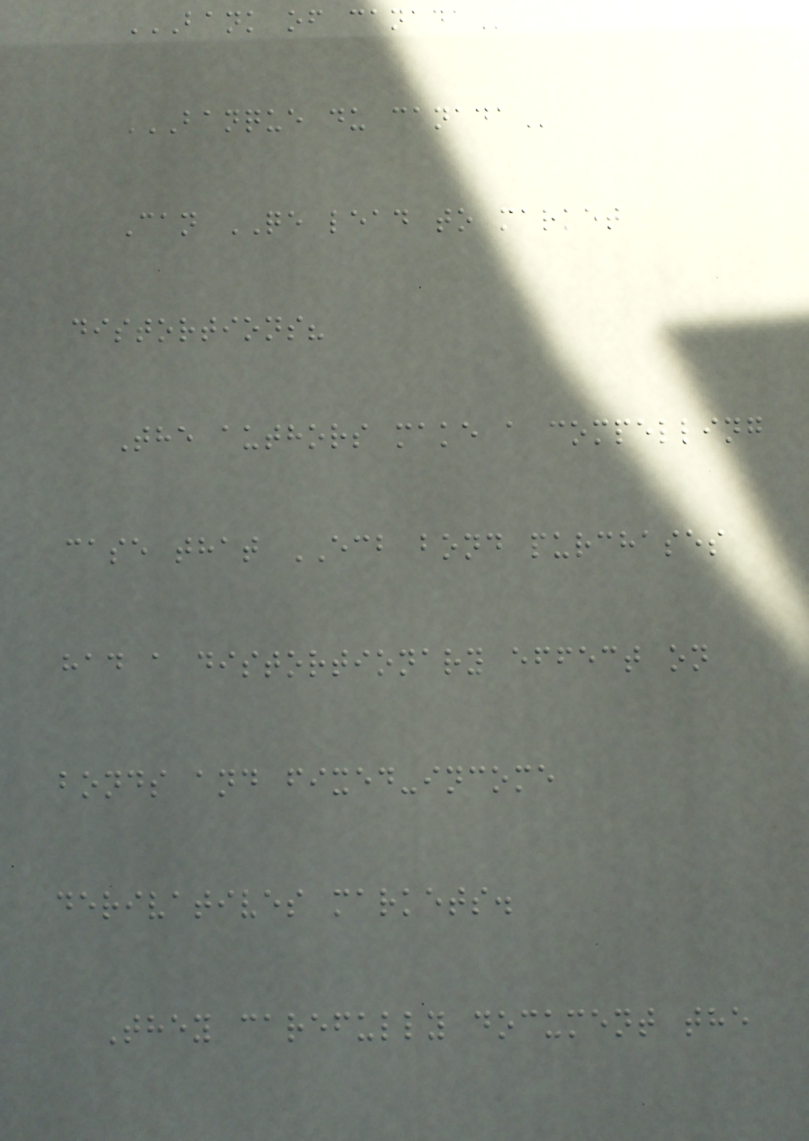BANK OF CANADA
BANQUE DU CANADA
Can QE lead to market
distortions?
The authors make a compelling
case that ECB bond purchases
had a distortionary effect on
bonds and fixed-income
derivatives markets.
They carefully document the
